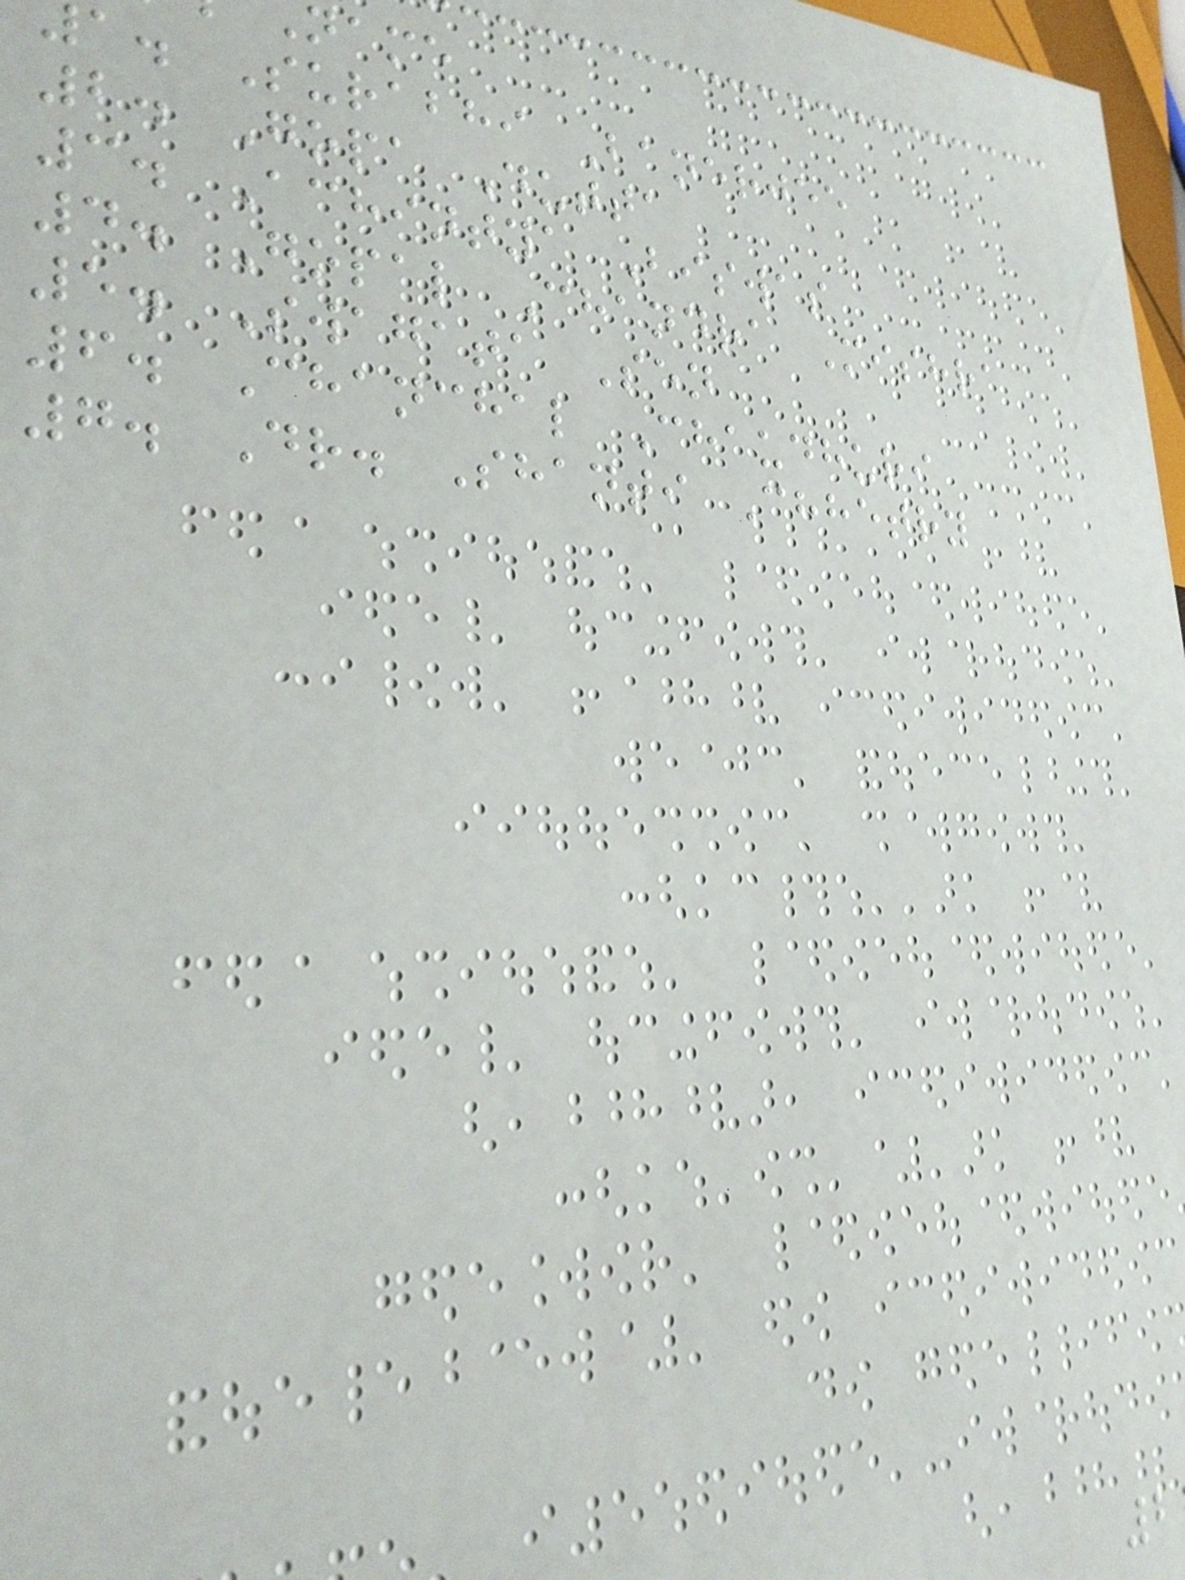name
a. Surabhi Banerjee
2. Gopa Dutta
3. Achintya Biswas
4. Gopal Chandra Mishra
5. Swagata Sen
6. Chanchal Chaudhuri
7. Dr. Shanti Chhetry
